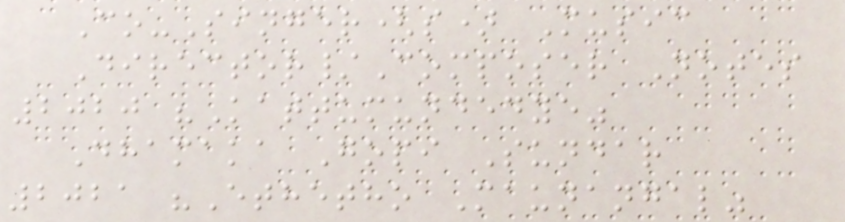Co-Singer(s) Music
Director/Composer Notes
2020 "Kattumundedye"
Dhamaka Gopi Sundar
2021 "Ethetho Maunangal"
